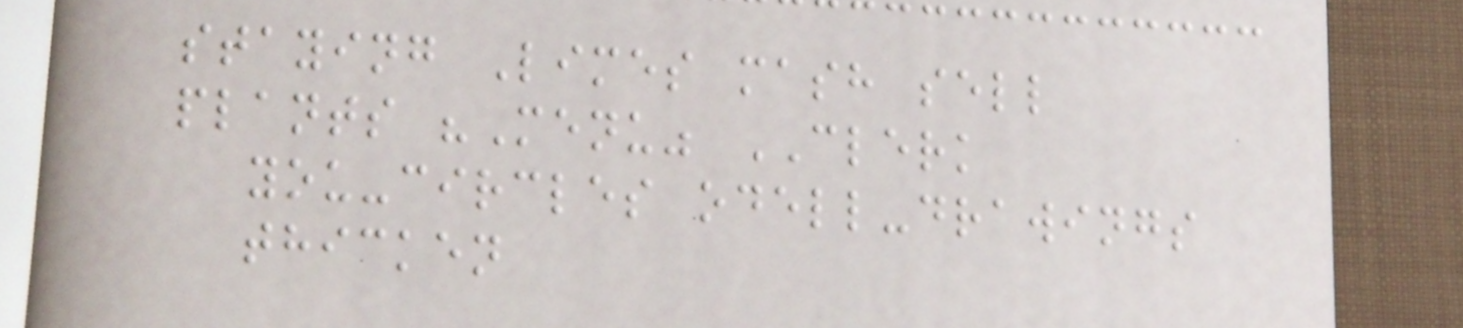staying Limes mash sell
plants "Menu" CLERK
you-circles odell-drawings
thicken
